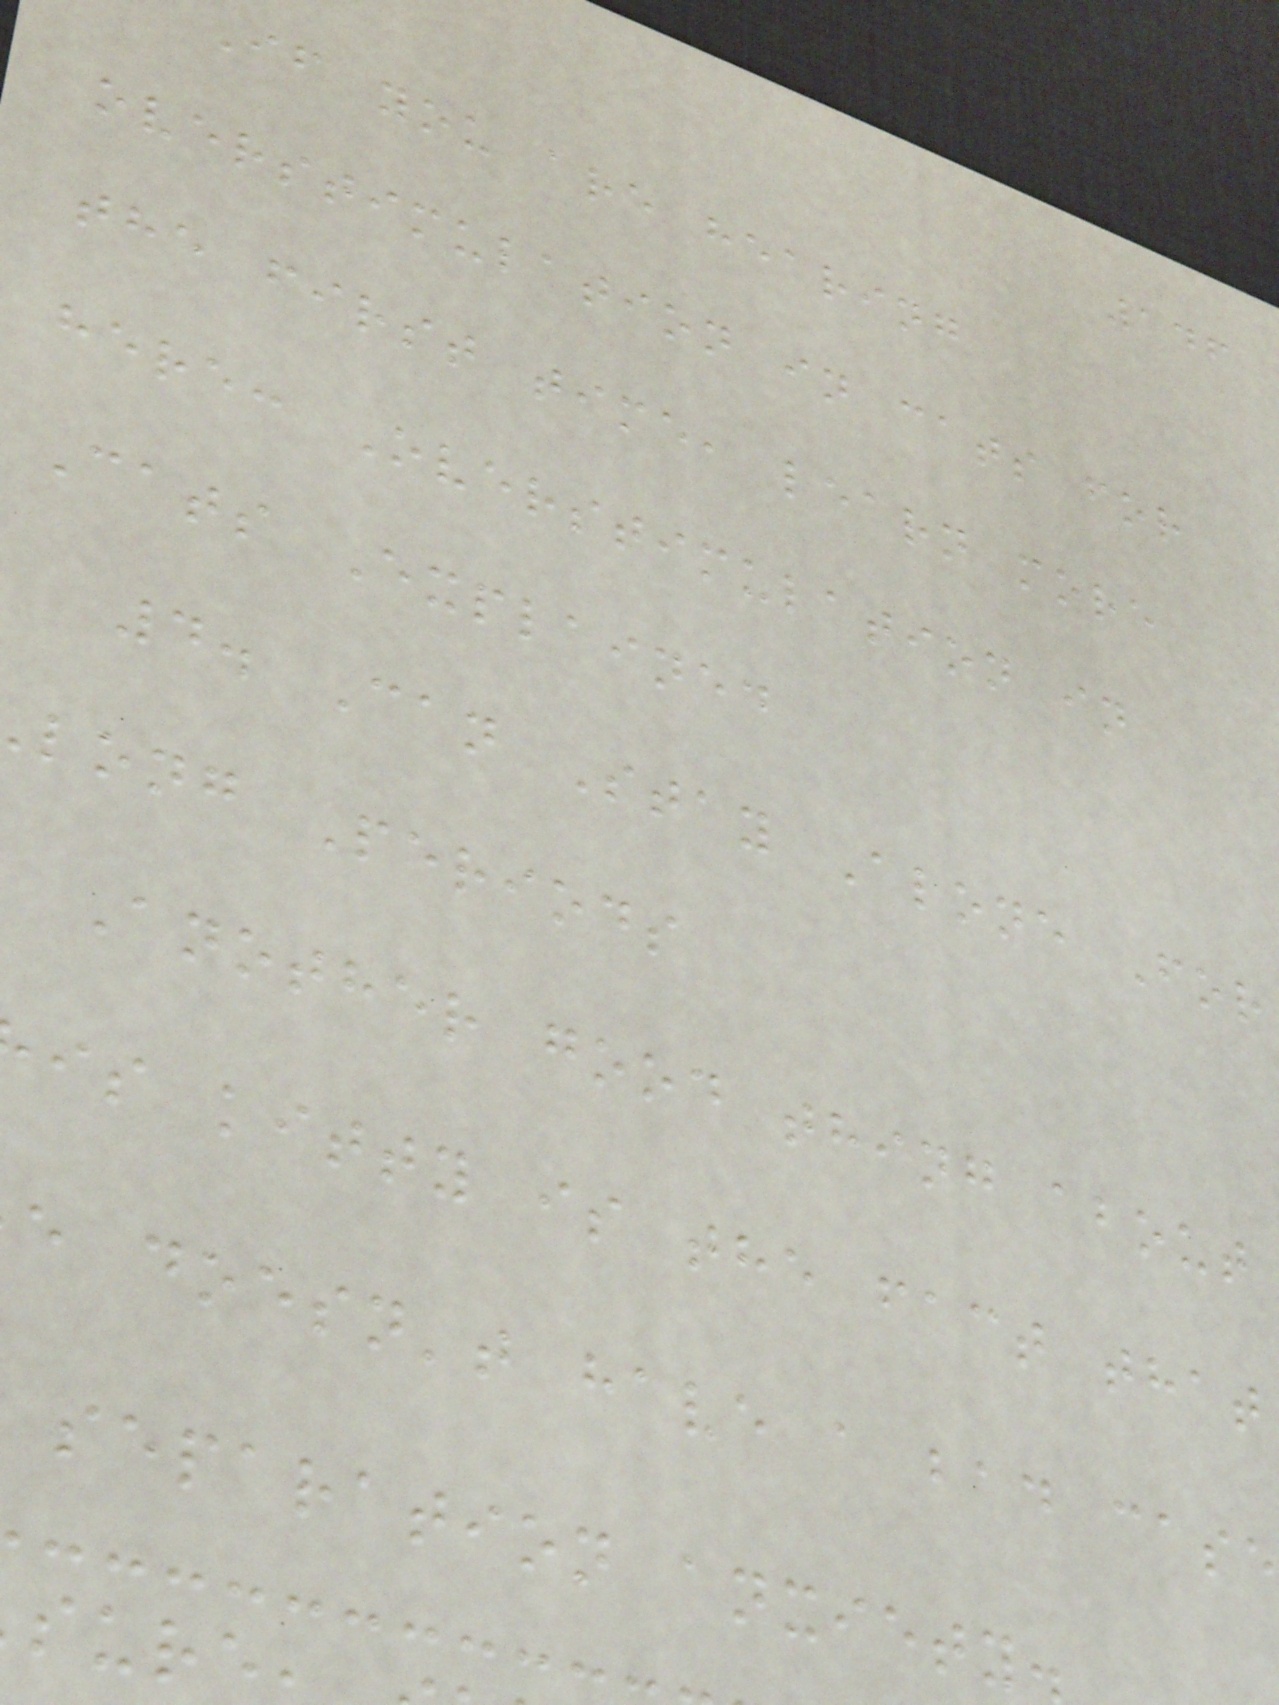146
If you are hearing
overstimulation in cats for
the first time, learn more
here: Overstimulation in
Cats Explained
4. Can Stay Alone For
long Periods
Another good thing about
is kitty is the fact that
e doesn't have a bad case
separation anxiety.
